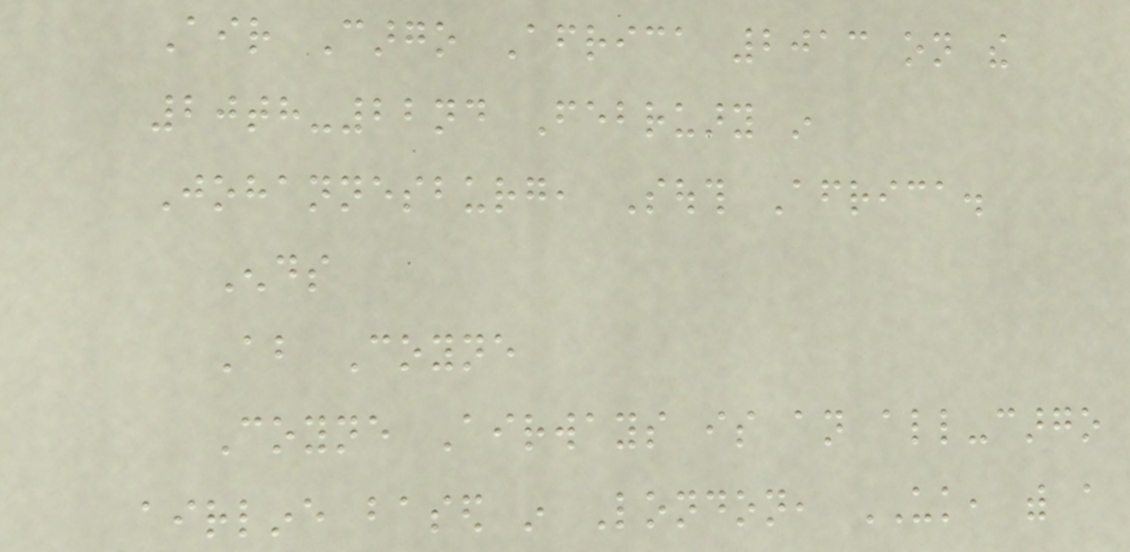Air Cargo Africa 2013 on the
20th-22nd February in
Johannesburg, South Africa.
Ends
About Coyne
Coyne Airways is an all-cargo
airline based in London, UK, with a
